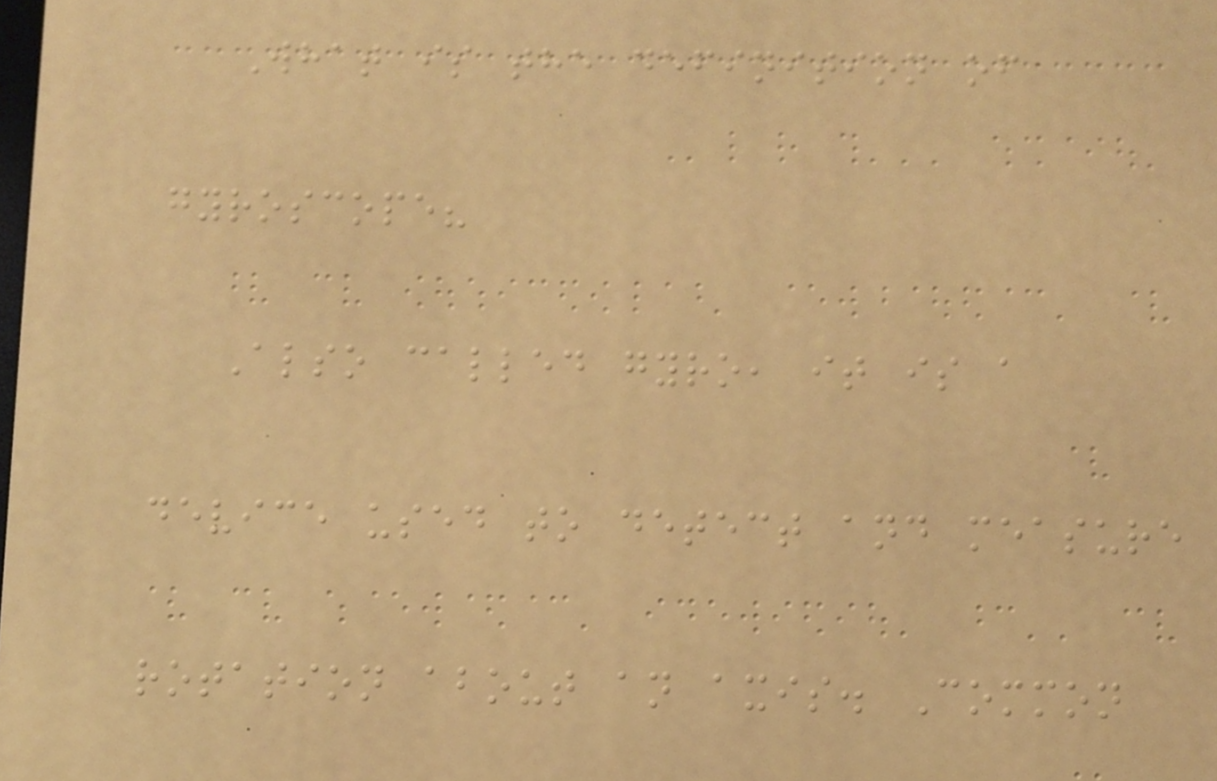What is the definition of
gyroscope?
Also called gyro, it is a
device used to detect and measure
rotation about an axis. Common
